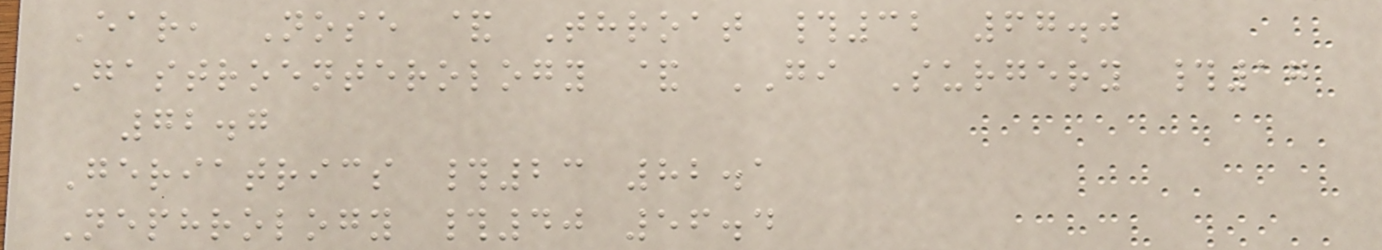Ear, Nose & Throat #32 67.0
Gastroenterology & GI Surgery #17
72.7
Geriatrics #23 82.1
Nephrology #40 56.4
